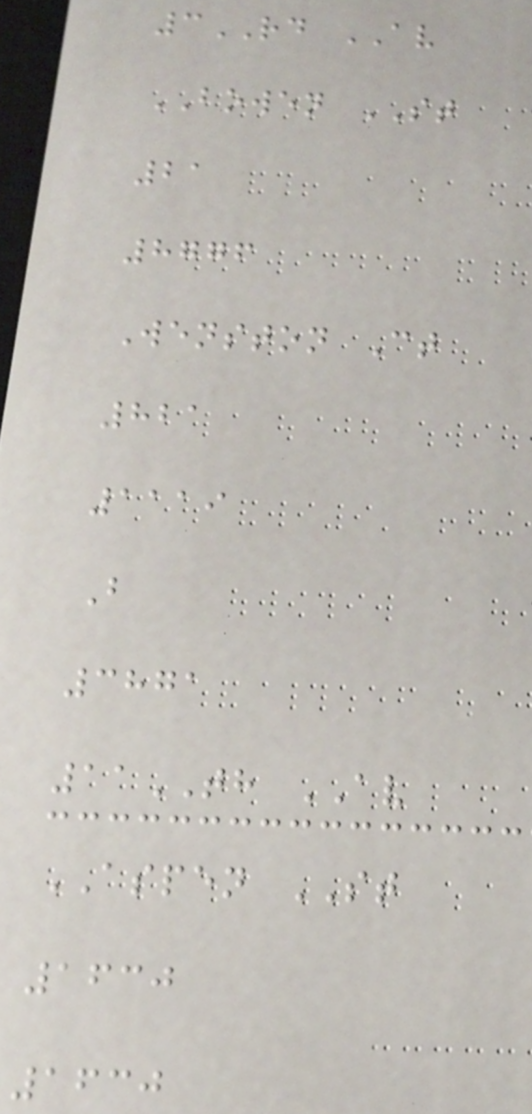3RD AV
BOWEN ST
21
8776
Wenston Ct
821
1119
B
3871
11TH AV
ASPEN ST
1630
1630
